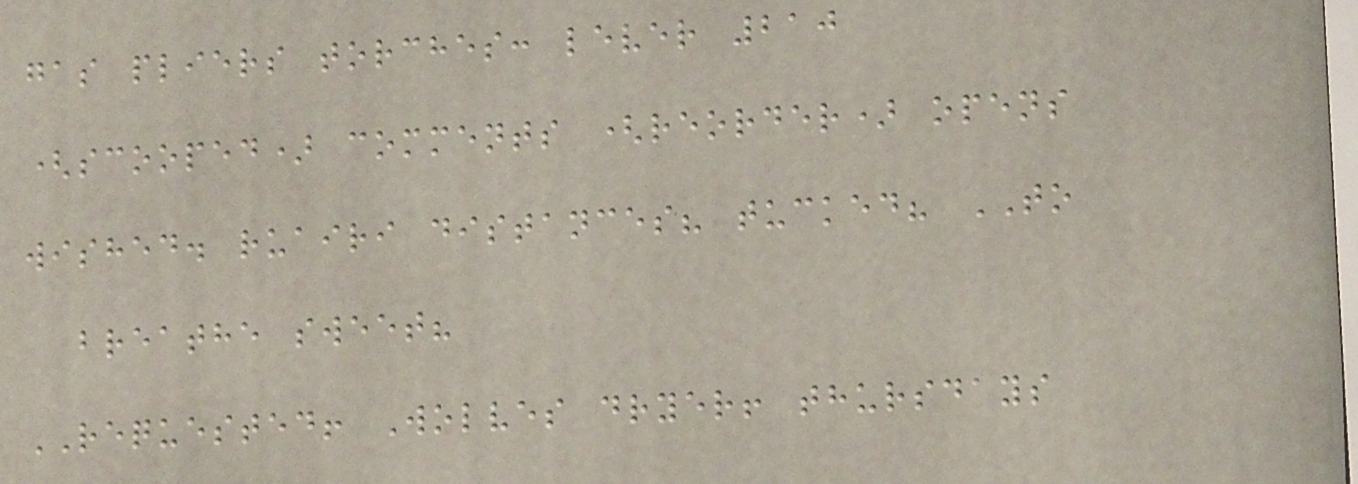gas pliers torches: lever 210
(scooped) comments (reorder) opens
wished. ruairi distances? tucked? TO
breathe sweet?
REQUESTED! Wolves dryer! thursdays
